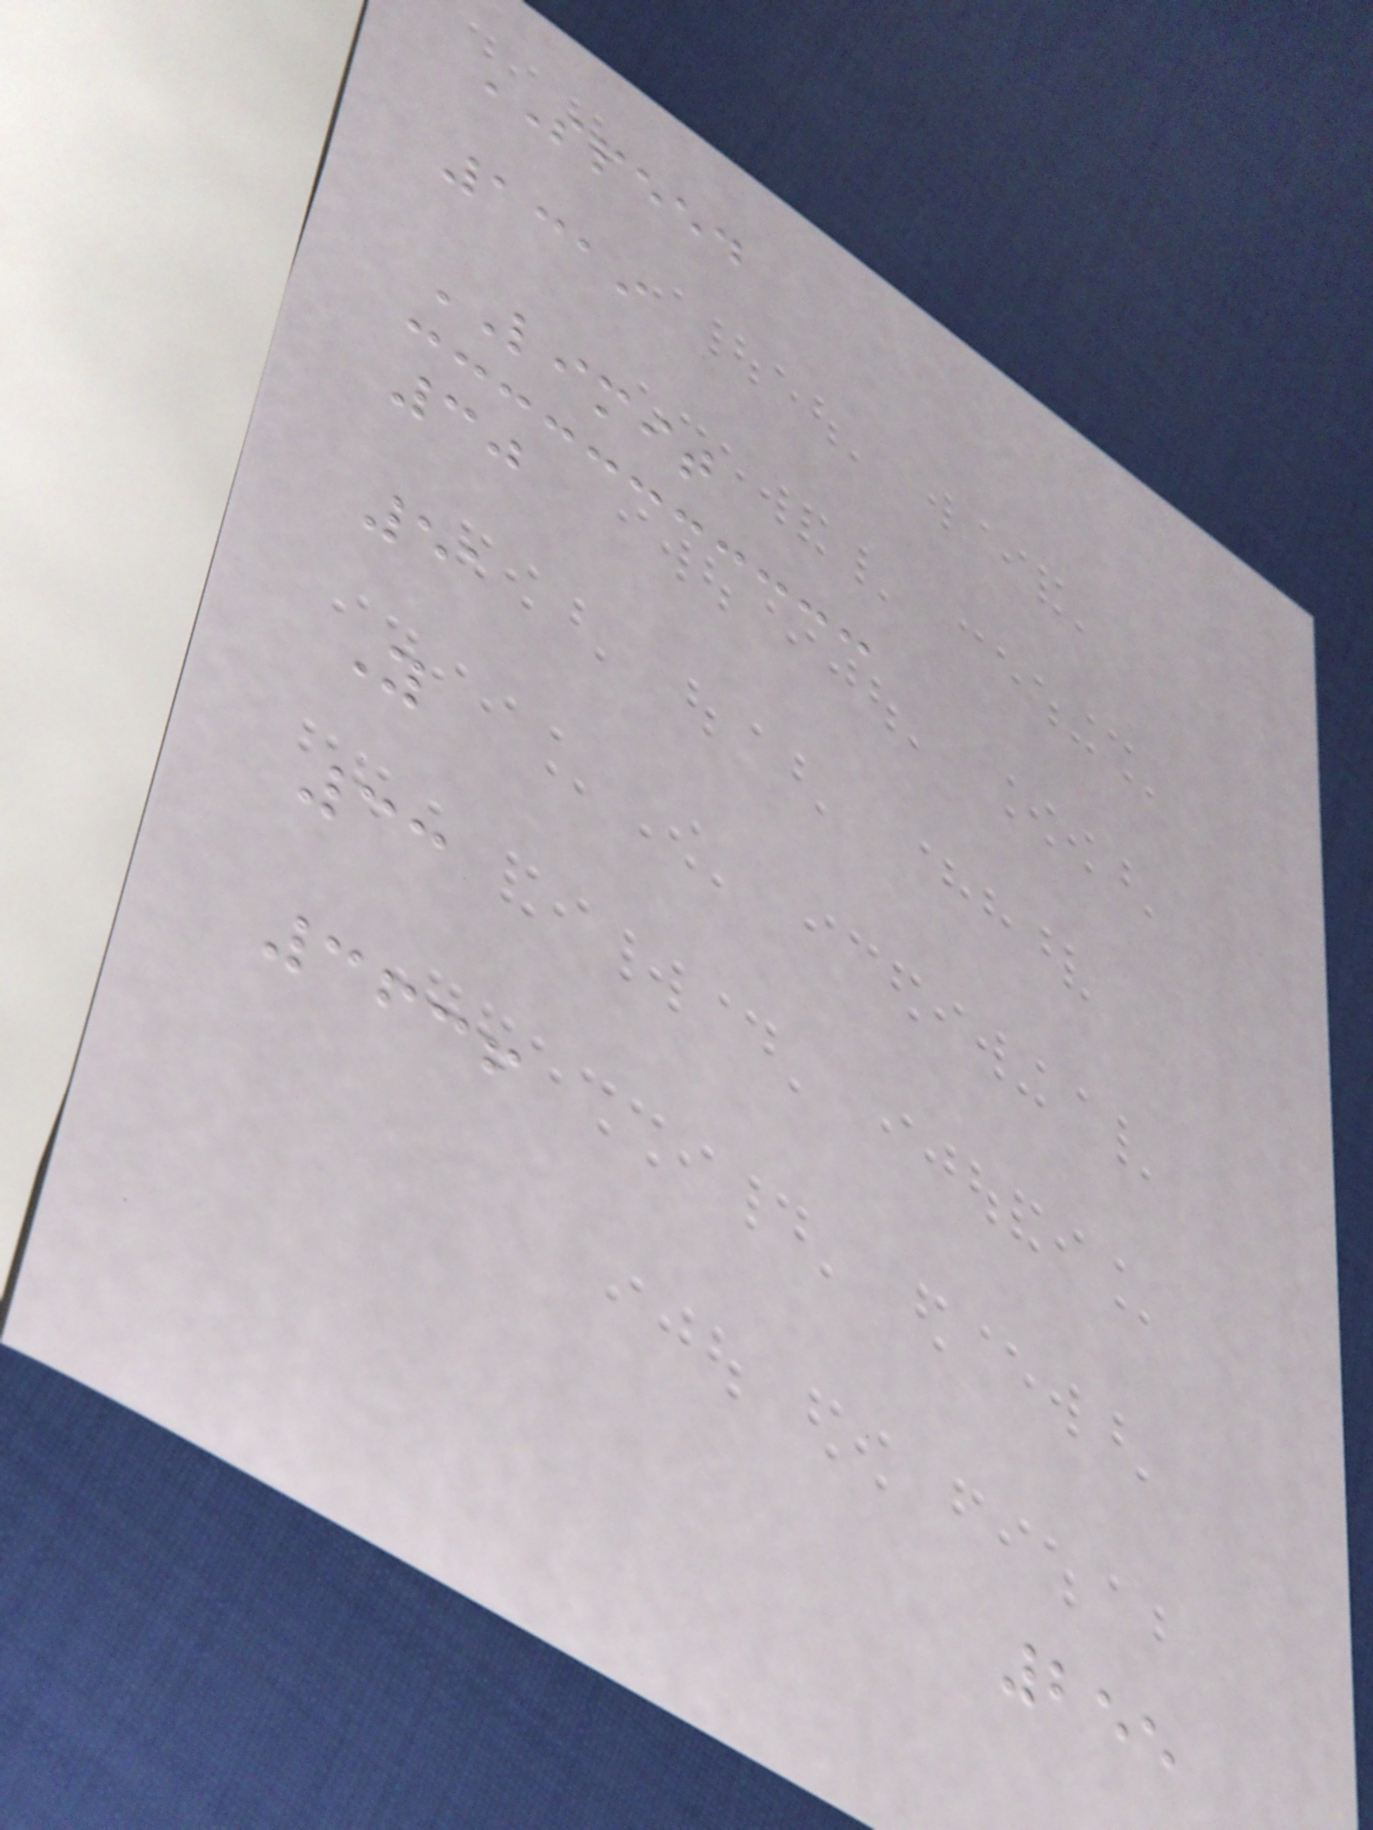SPEED
1319
LIMIT
30
51
Y
33
3636
255
